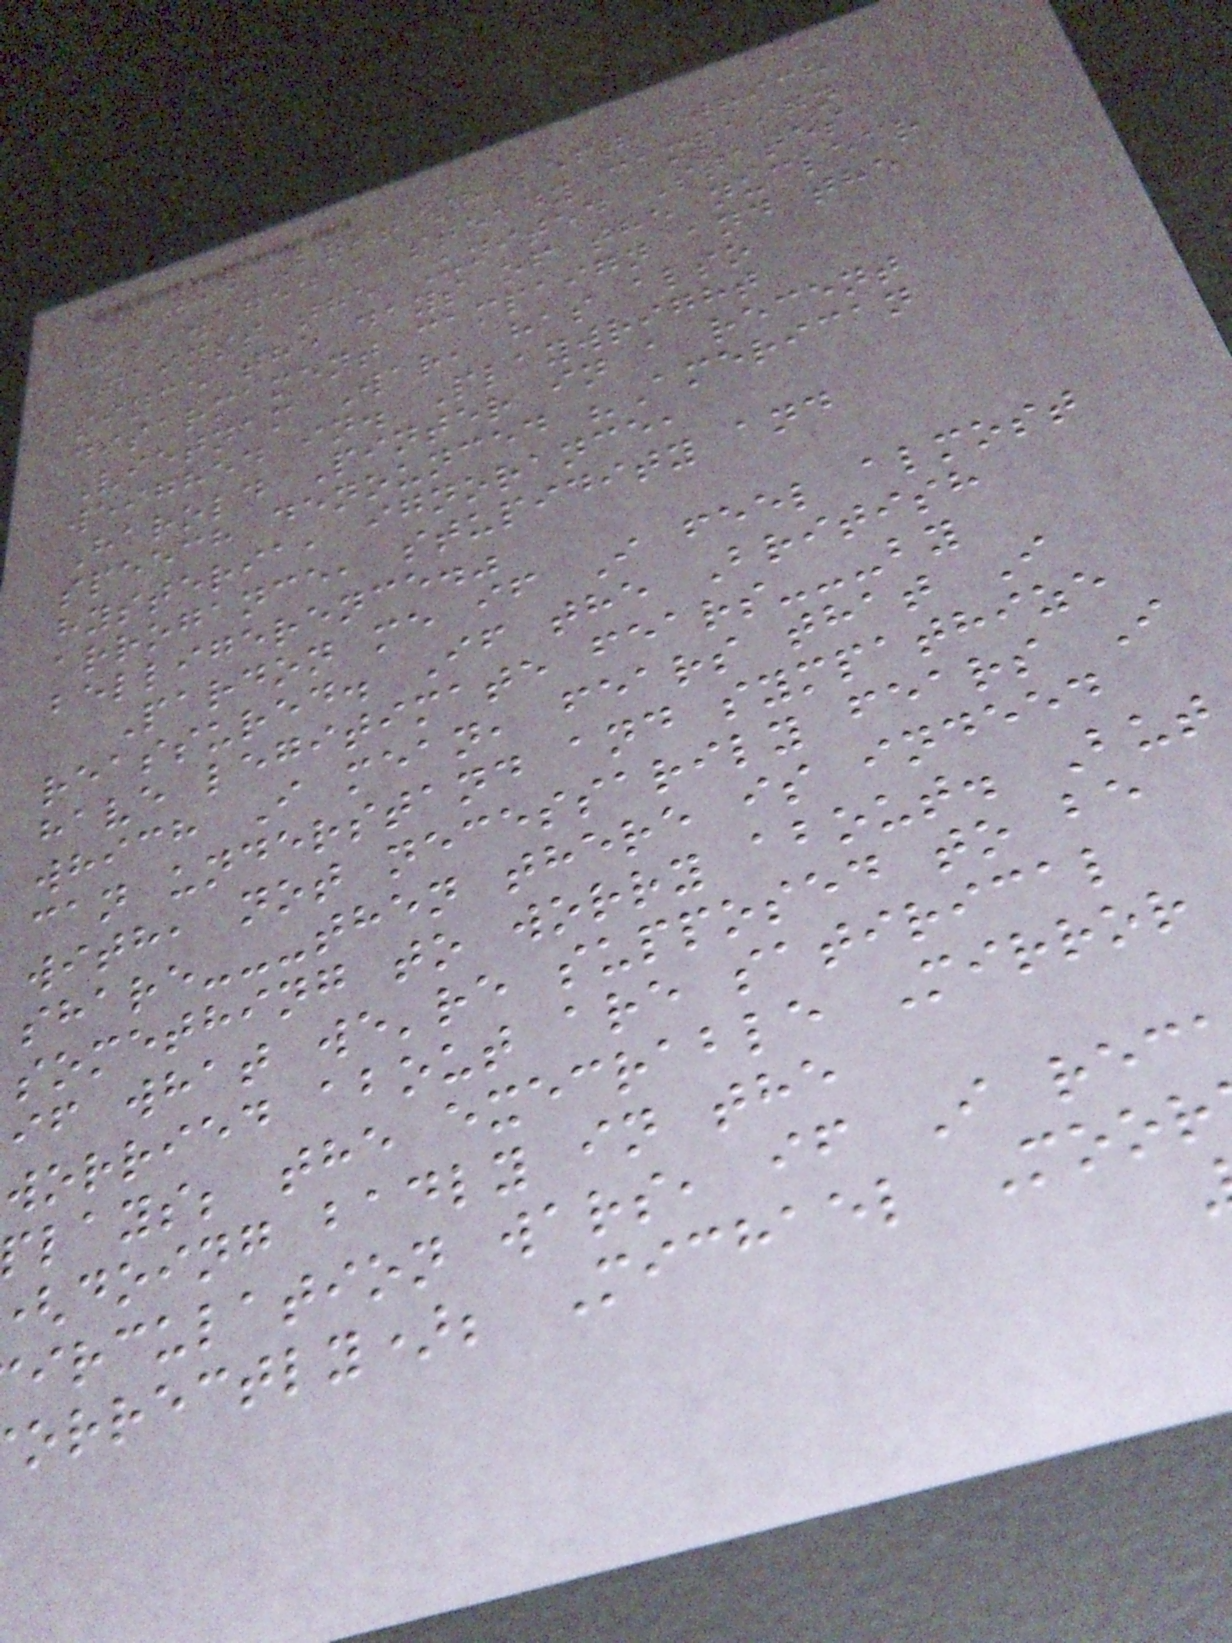The British left, which
has waged a steady campaign
against the United States
since the days of the nuclear
disarmament campaign and the
Vietnam War, has also
weighed in. Playwright
Harold Pinter in a recent
speech denounced "American
hysteria, ignorance,
arrogance, stupidity and
belligerence."
Pardon me if I feel almost
reassured. If the British
have legitimate fears---by
which I mean, fears that I
can understand and sympathize
with, not necessarily fears I
share---then there is indeed
something to worry about. But
if what we're supposed to be
worried about are satirical
lays; the execrable Mirror
doing badly in the
irculation wars, if I rec
orrectly); Michael Moor
